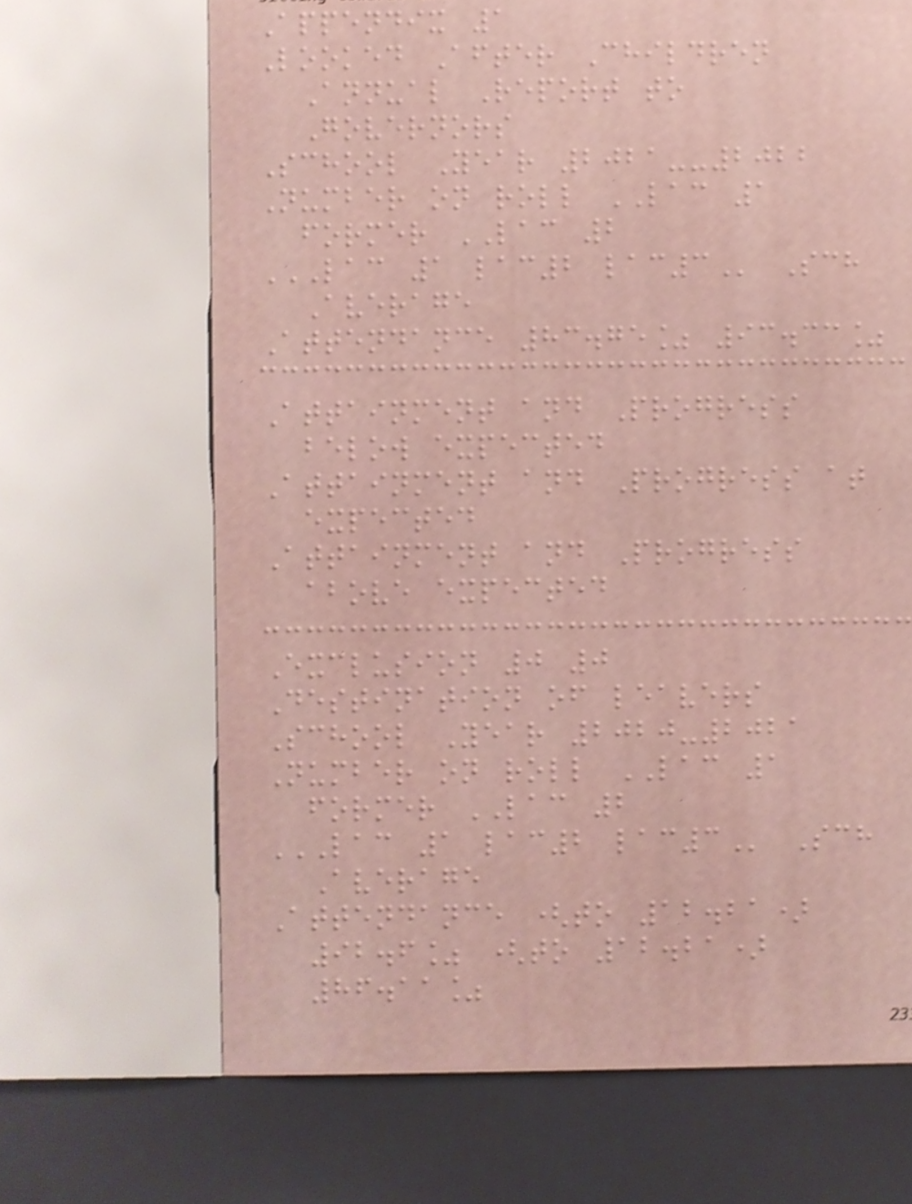Appendix 1
Looked After Children
Annual Report to
Governors
School Year 2021--2022
Number on roll LAC 1
former LAC 2
LAC 1 LAC2 LAC3 Sch
Average
Attendance 83.75% 93.33%
Attainment and Progress
below expected
Attainment and Progress at
expected
Attainment and Progress
above expected
Exclusion 0 0
Destination of leavers
School Year 2020-2021
Number on roll LAC 1
former LAC 2
LAC 1 LAC2 LAC3 Sch
Average
Attendance (to 12.21)
92.6% (to 12.21)
86.11%
